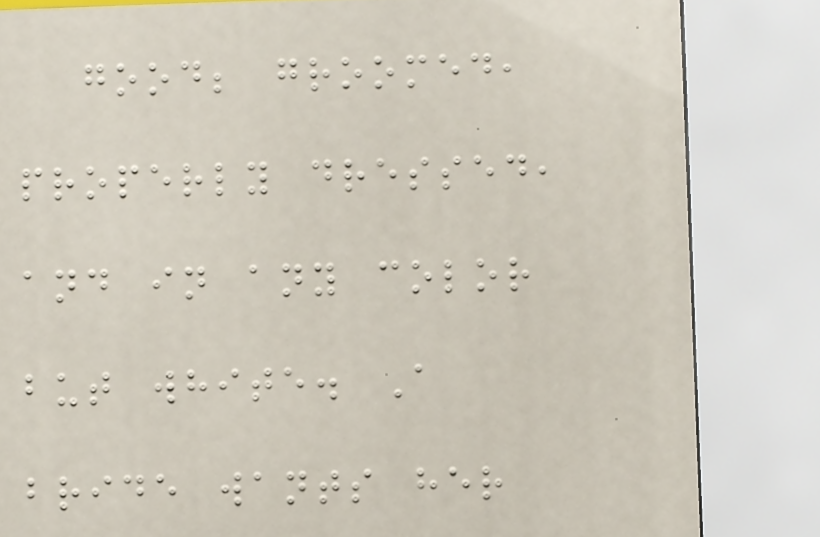good; groomed,
properly dressed,
and in any color
but white. A
bride wants her
